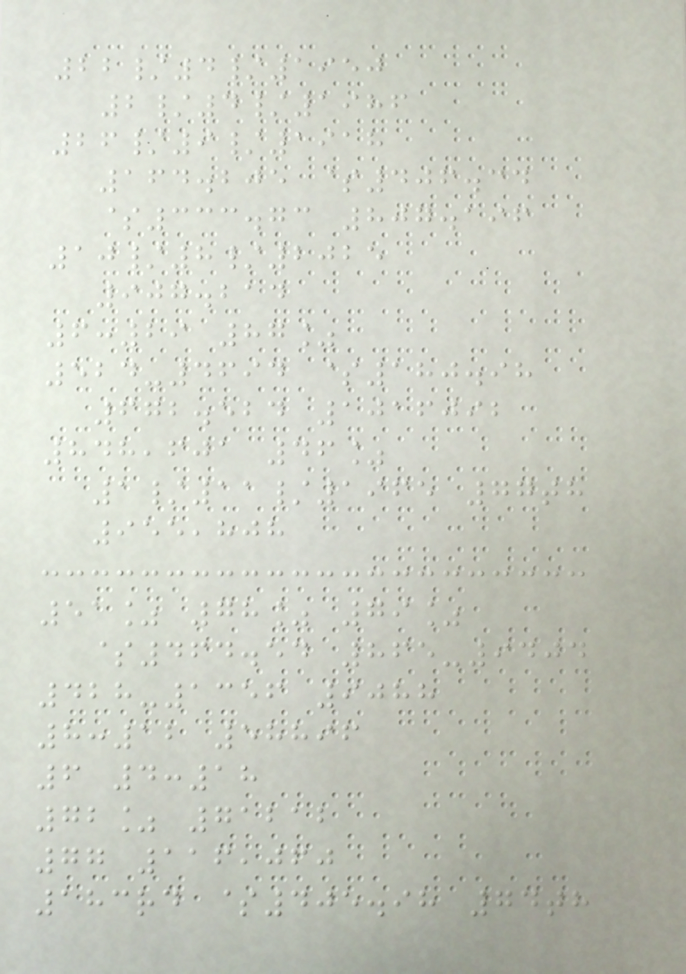22/4/1950
2/4/1986
26/9/1918
164.205 $406.34
$333.73 807.196
10/8/2025
907.214
6:29 87%
524-4694 $180.98
672.524 1016092
848,601 46%
1/11/1965 77th
955,808
51% 78% 79%
$464.54 865-9404
428-1356 9088
8:12 58896
6 4:18
72% 71212
77 116,060
183rd $405.98 74th
